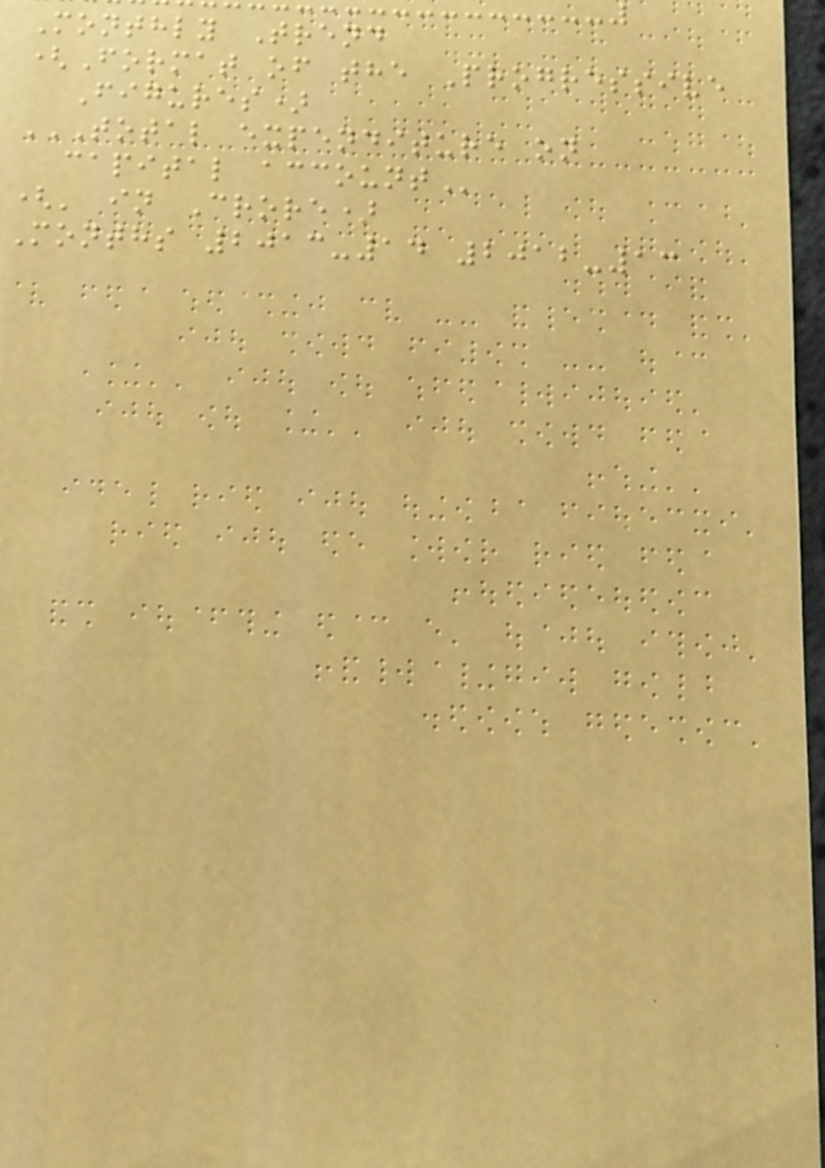Monthly Trend
(Format of the Progressive
Figures)
TOTAL EXPENDITURE ON
CAPITAL ACCOUNT
(' in Crore)
Months 2013-14 2012-13
